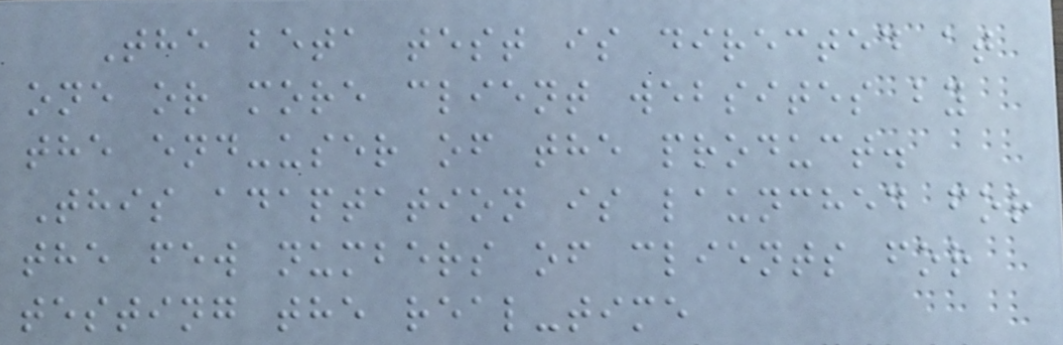The beta test is directed at
one or more client websites by
the end-user of the product.
This adaptation is launched for
the few numbers of clients for
testing the real-time
